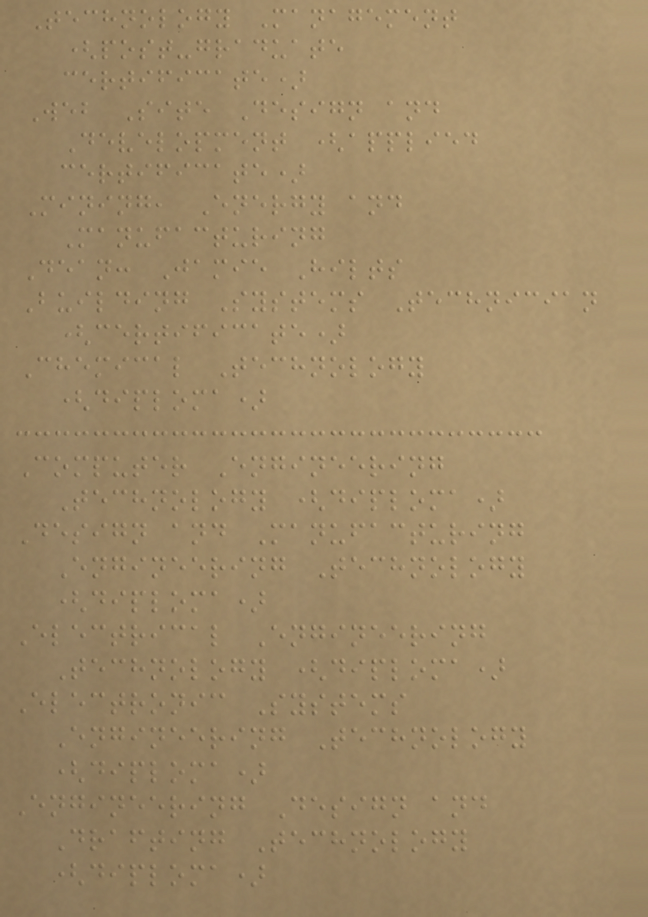Technology Management
(post-graduate
certificate)
Web Site Design and
Development (applied
certificate)
Mining, Energy and
Manufacturing
Dean: Jamie Hilts
Building Systems Technician
(certificate)
Chemical Technology
(diploma)
Computer Engineering
Technology (diploma)
Design and Manufacturing
Engineering Technology
(diploma)
Electrical Engineering
Technology (diploma)
Electronic Systems
Engineering Technology
(diploma)
Engineering Design and
Drafting Technology
(diploma)
